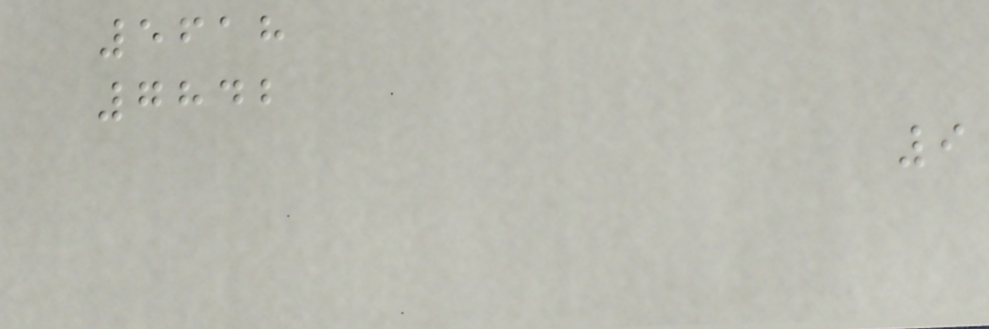5618
7842
9
